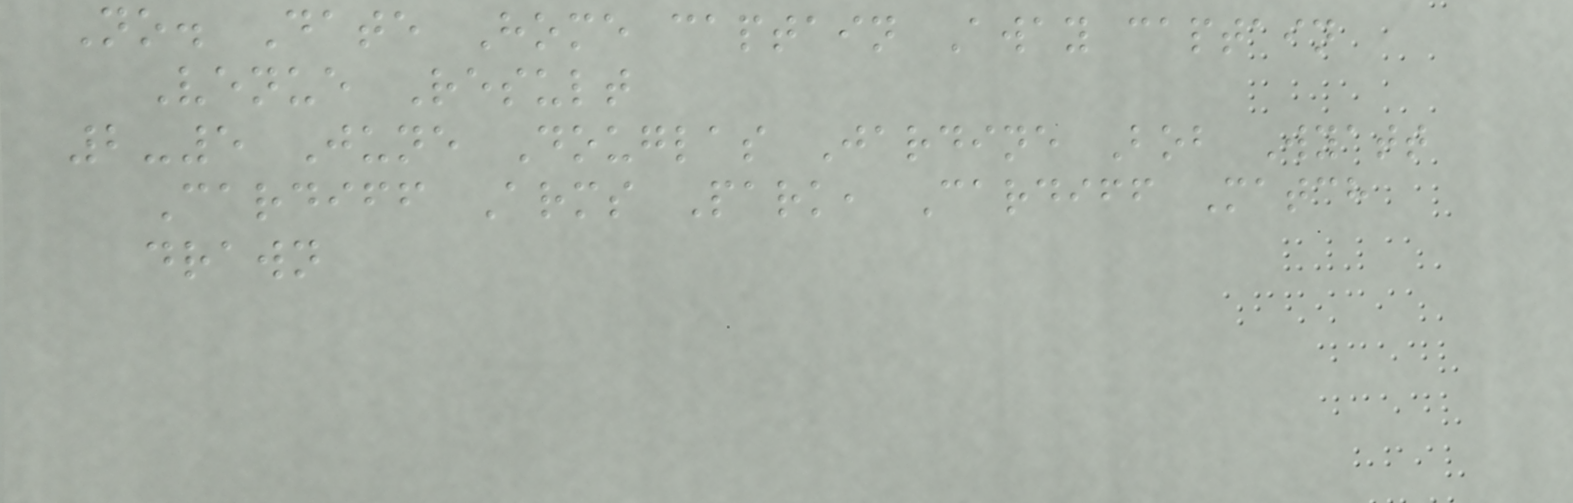No. Date Home captain Away captain
Venue Result
2-5 June Douglas Jardine Bob Wyatt
Cardiff Arms Park, Cardiff Match
drawn
